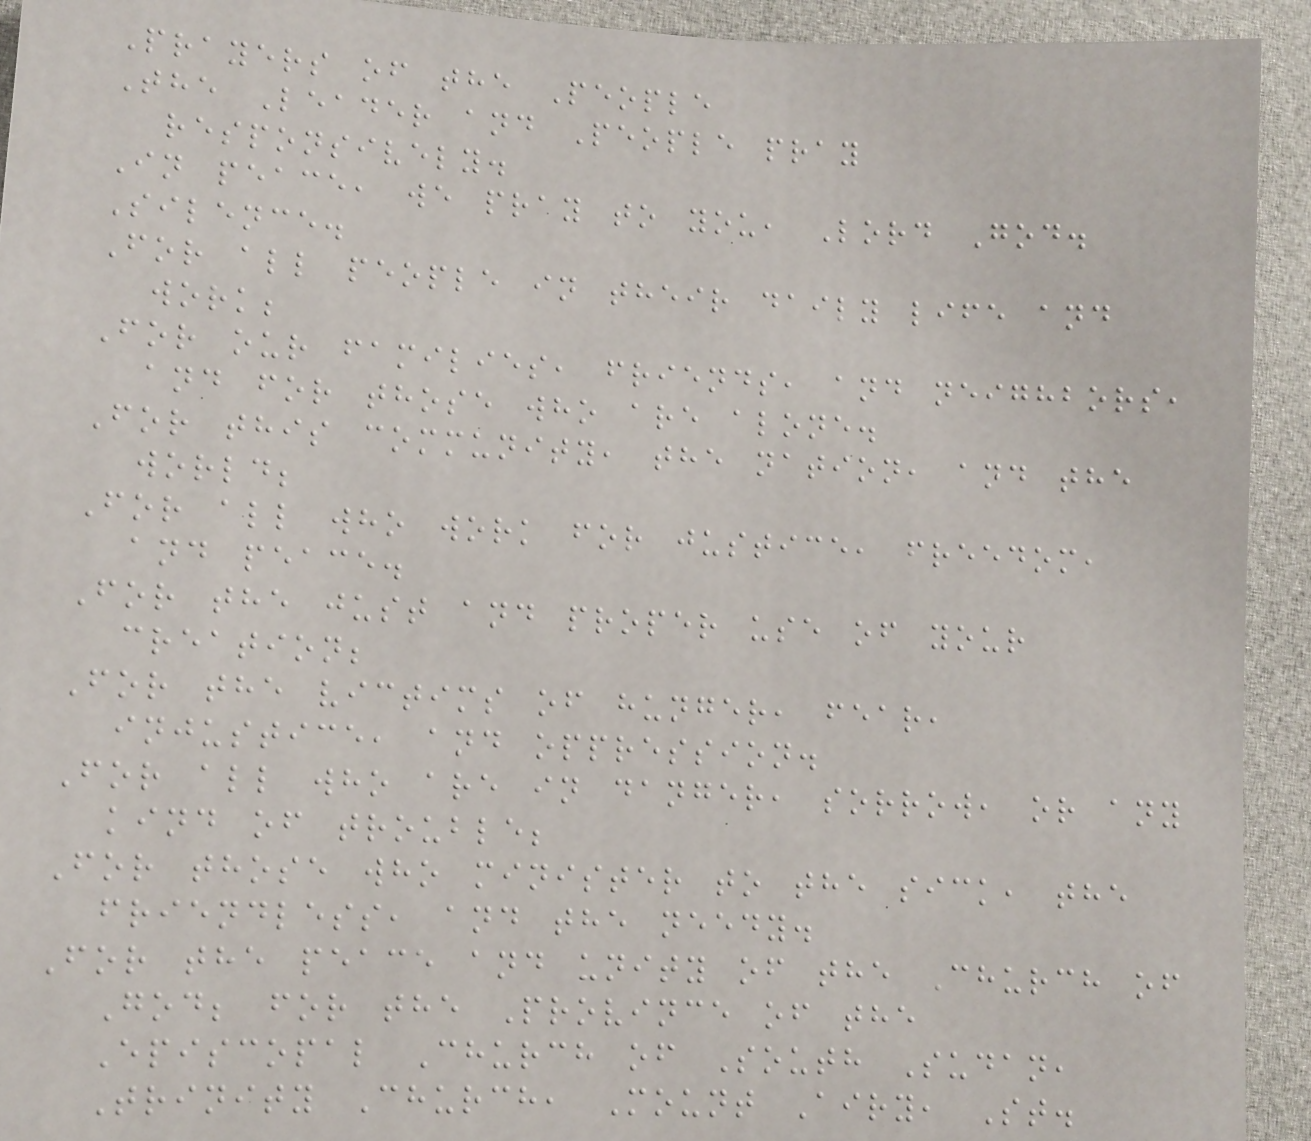Prayers of the People
The Leader and People pray
responsively.
In peace, we pray to you, Lord God.
Silence.
For all people in their daily life and
work;
For our families, friends, and neighbors,
and for those who are alone.
For this community, the nation, and the
world;
For all who work for justice, freedom,
and peace.
For the just and proper use of your
creation;
For the victims of hunger, fear,
injustice, and oppression.
For all who are in danger, sorrow, or any
kind of trouble;
For those who minister to the sick, the
friendless, and the needy.
For the peace and unity of the Church of
God; for the Province of the
Episcopal Church of South Sudan,
Trinity Church, Mount Airy, St.
